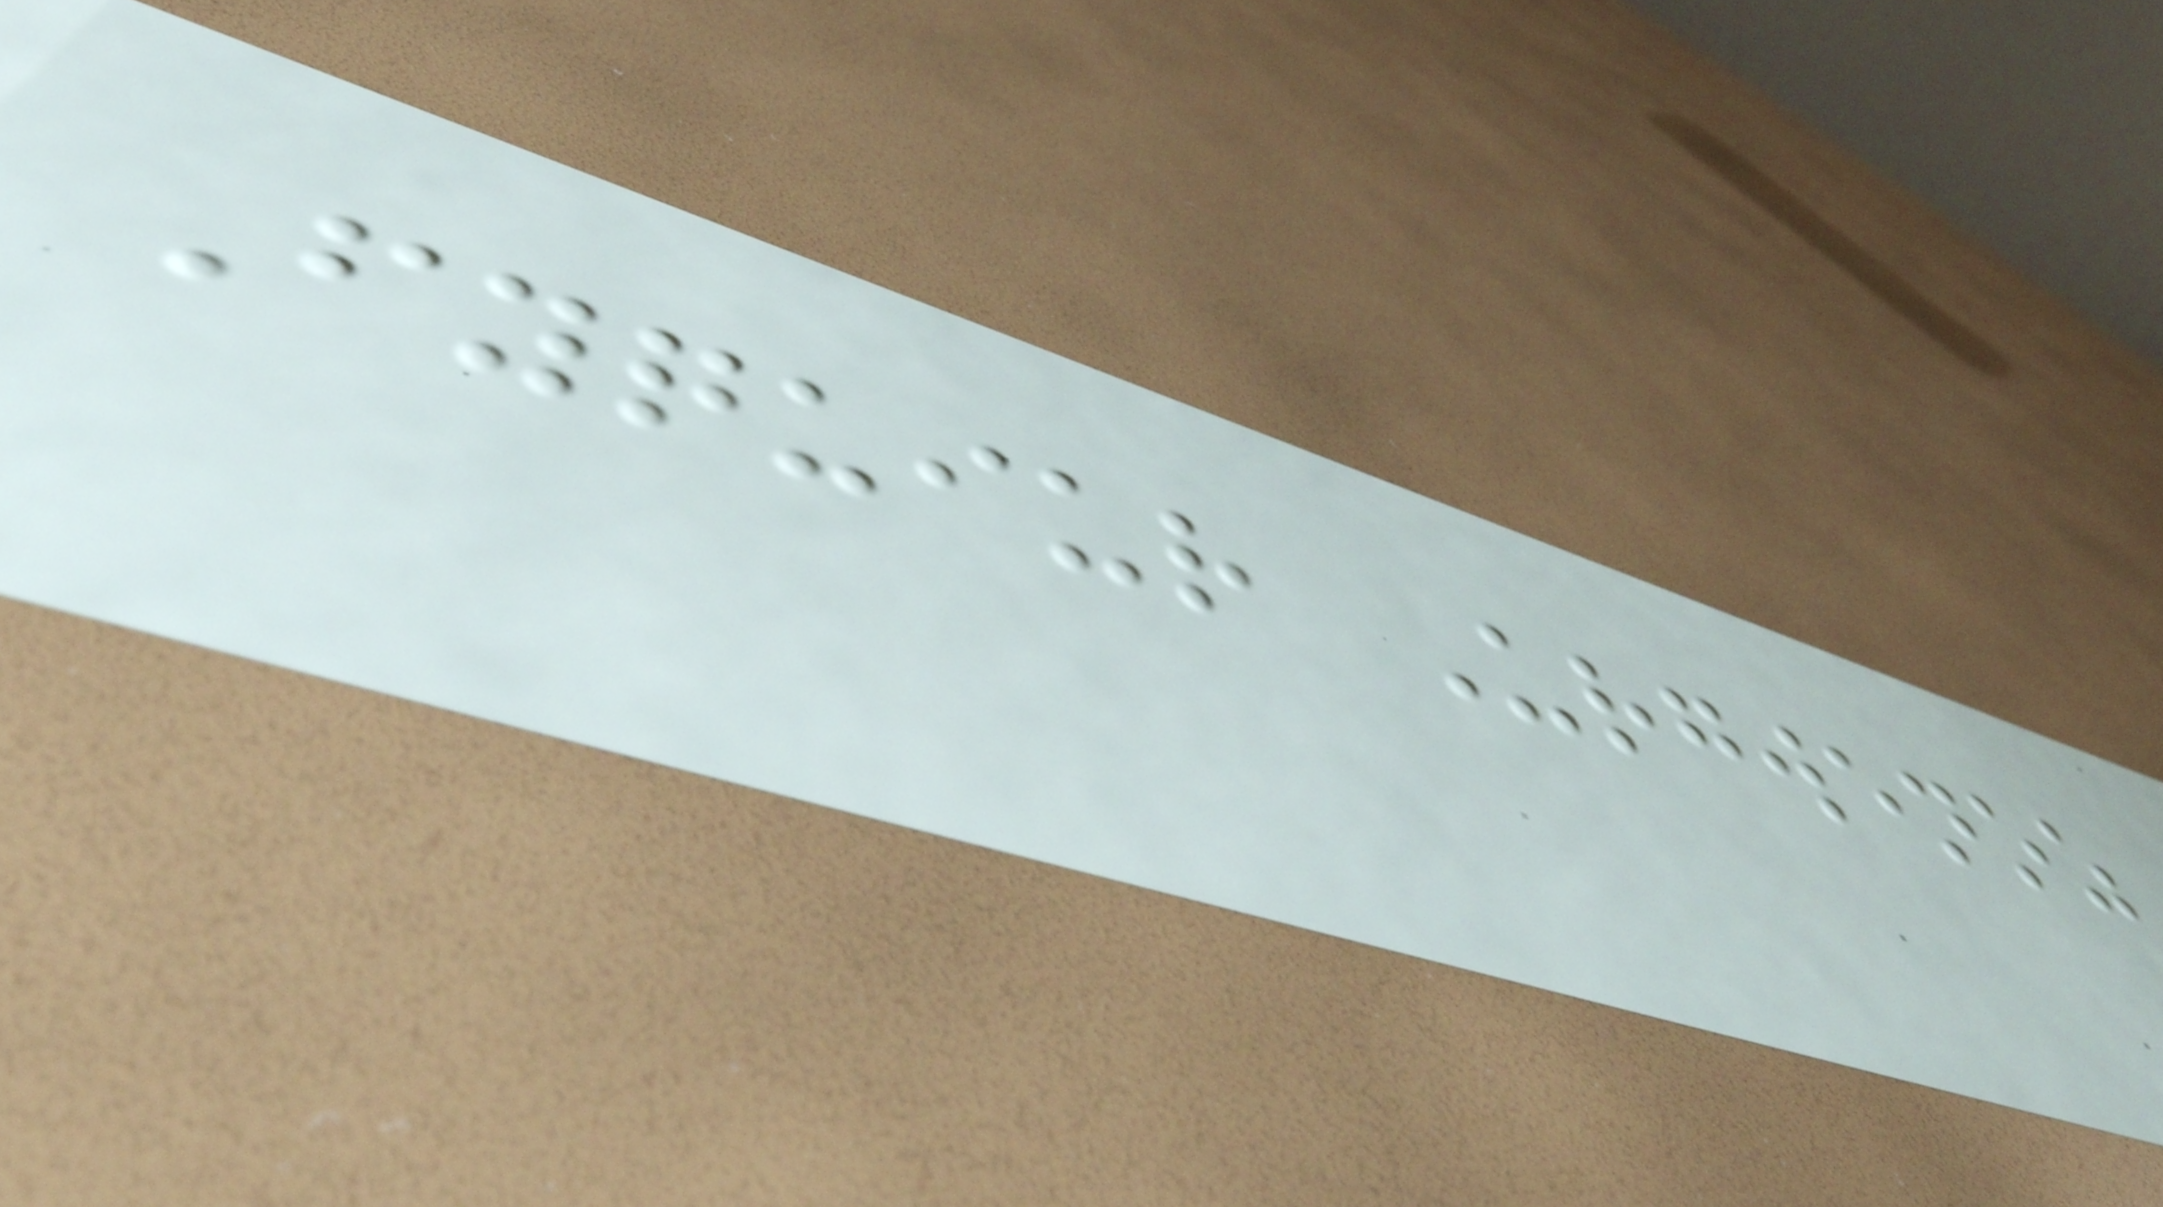Fyquiur Urgwenoz
